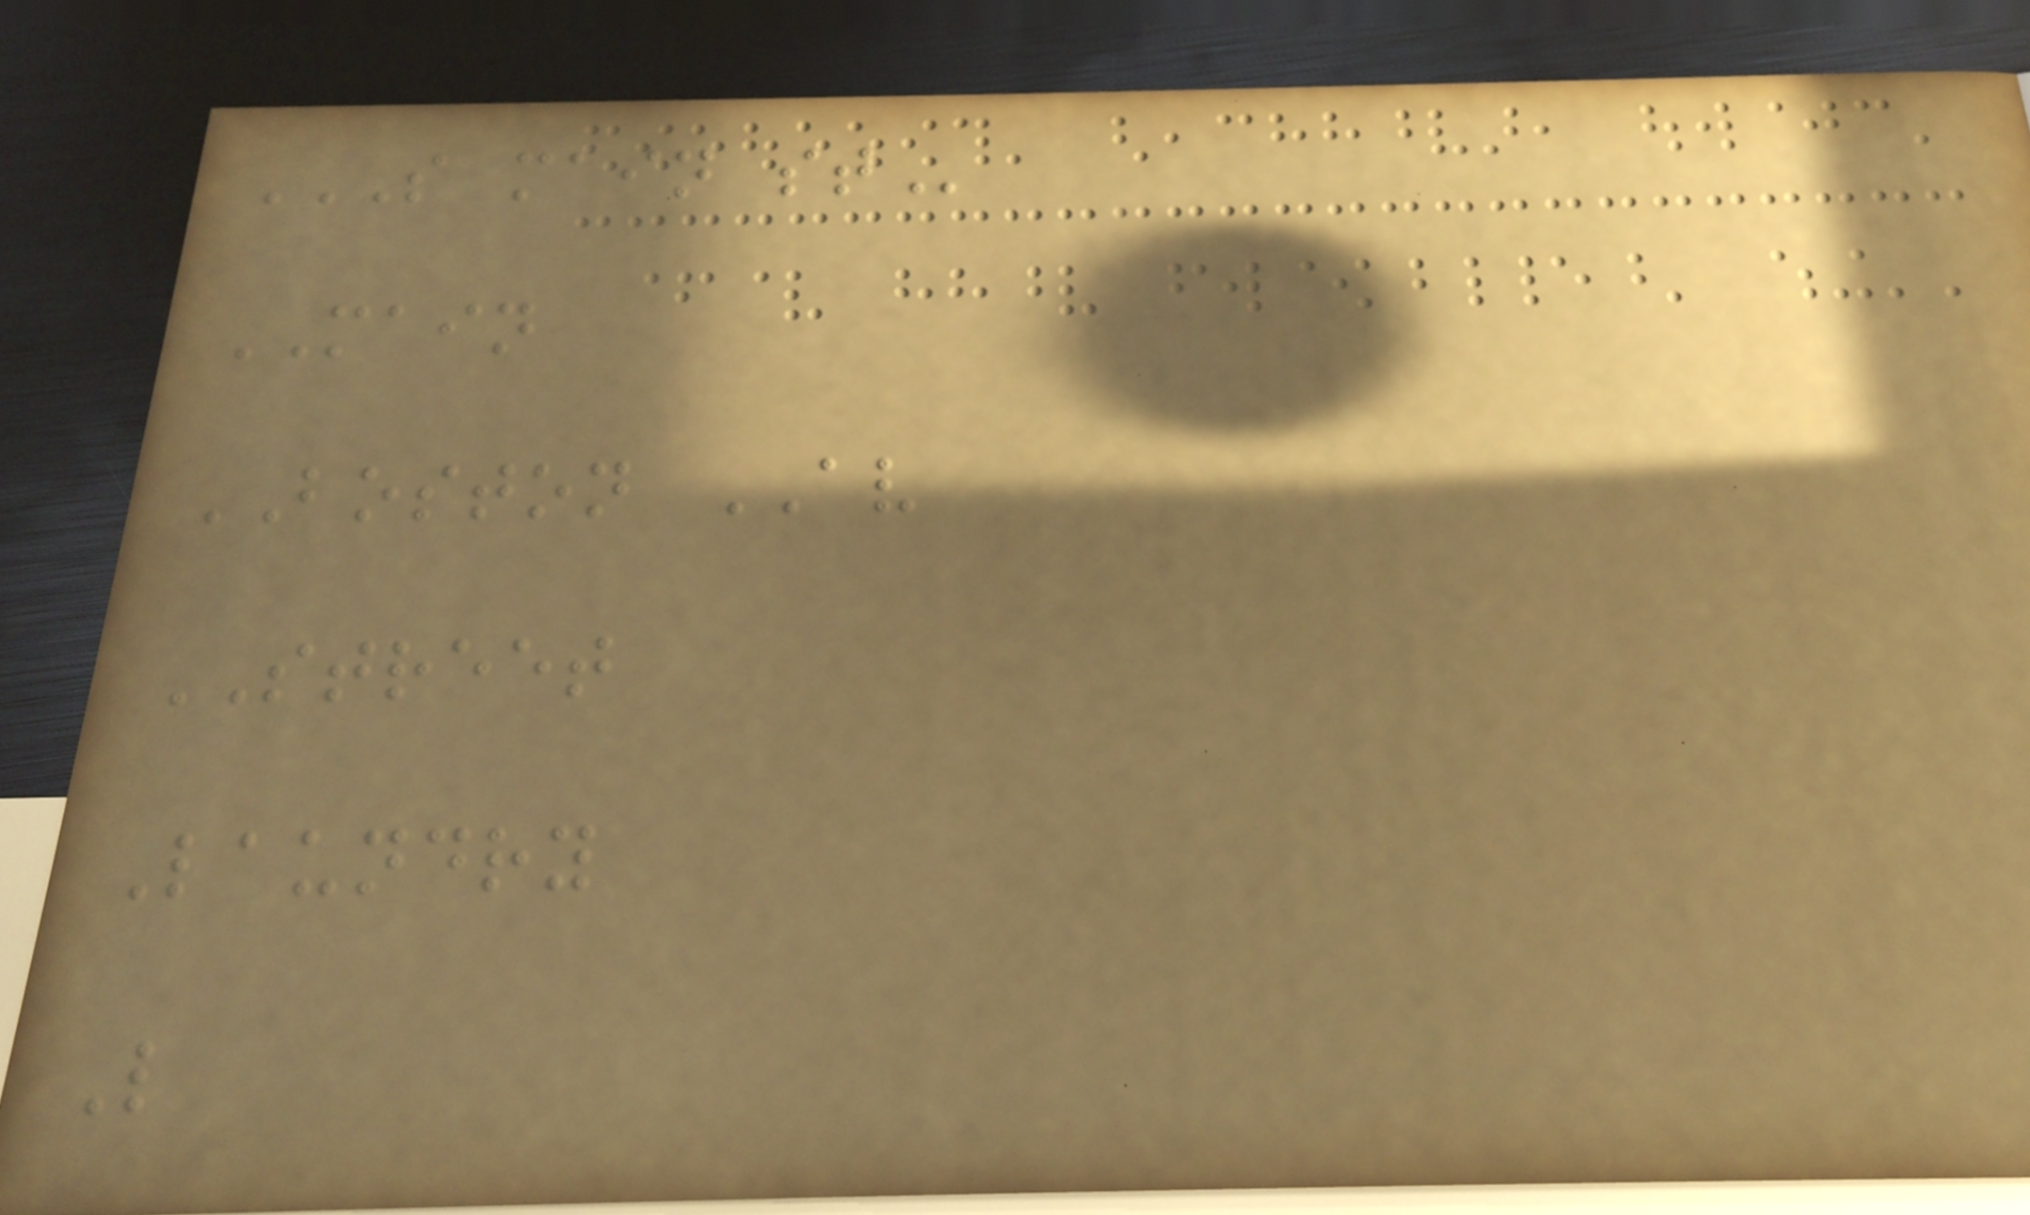S MAIN ST
MAIN
BOSTON AV
STREET
Laundry
L
